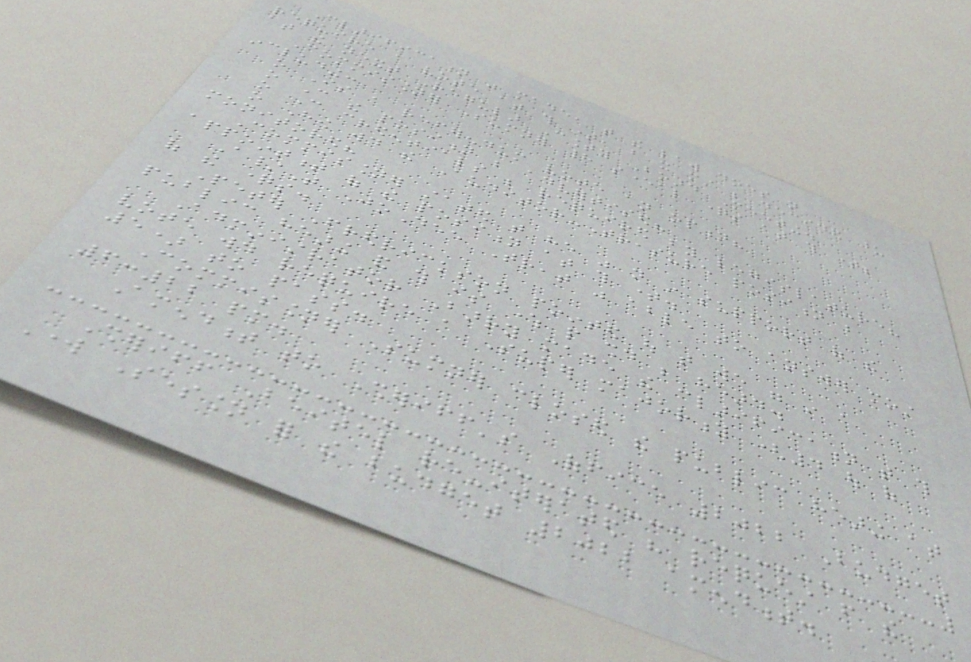Clarification was made, that the law does not
require a vote at this time, but it must be decided upon
at the next Regular County Board Meeting.
Commissioner Sumner had several questions at this time;
including:
o Is a referendum vote an option?
o Can the position be advertised?
o Can credentials be required by legislature?
o How would the Auditor-Treasure position be
monitored?
Commissioner stated that he was not in support of the
appointment of the position at this time.
A/T JoDee Treat was able to answer most
of the questions.
Peter Fredrickson pointed out that we were in a
public hearing and this is where people should be heard.
Administrator Barry made the clarification that this
vote would require a Super majority (4 out of
5) to pass.
Commissioner Sumner closed the public hearing at
6:22 pm.
Amendment to Sheriff's Office 2022 Budget
Sheriff Beitel re-iterated his request from the
Work Session for the budget 2022 amendment.
